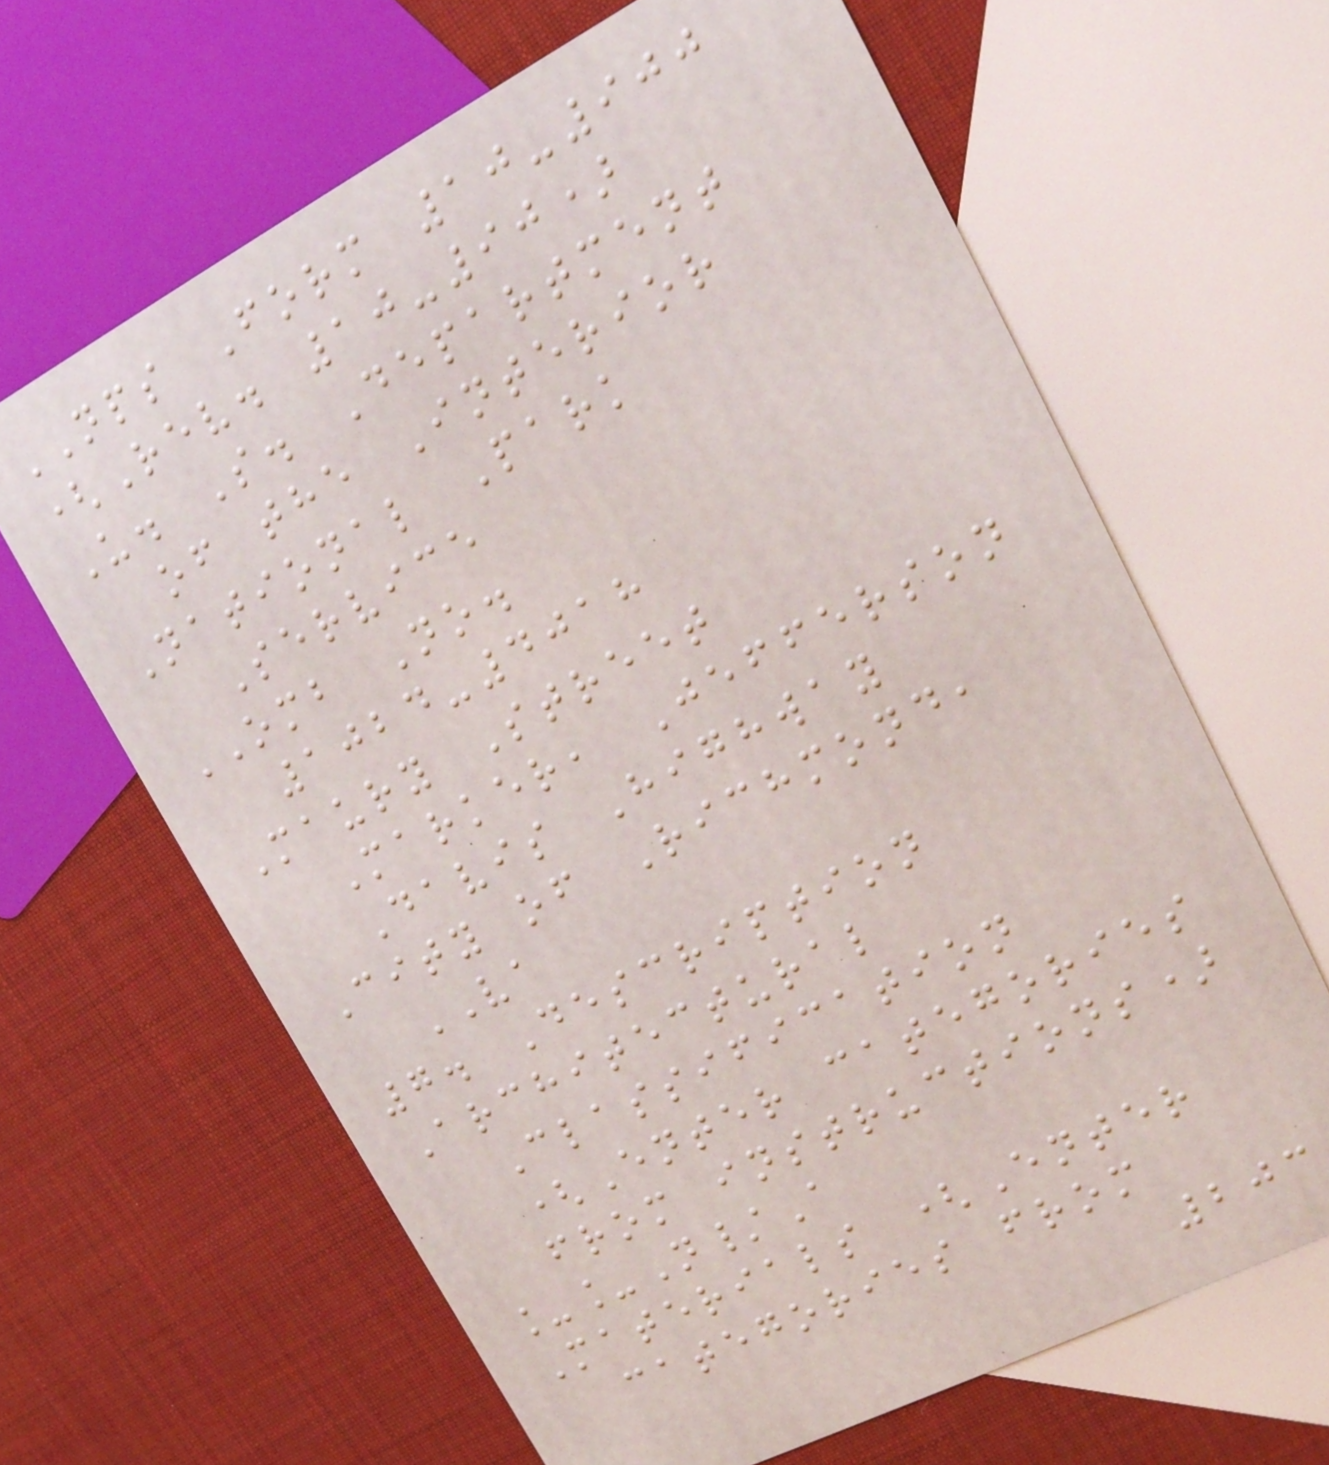NPS Form 10-900
(Rev. 10-90)
U. S. Department
of the Interior
National Park
Service
OMB No.
1024-4018
Maury Street
Marker, Jefferson
Davis Highway
City of Richmond,
VA
7. Description
Architectural
Classification
(Enter categories
from instructions)
__N/A
Materials (Enter
categories from
203
